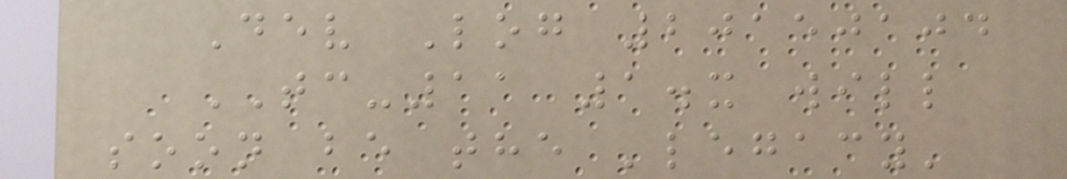Dev Log 20150104
TC-11 1.x will
soon be the 'legacy'
